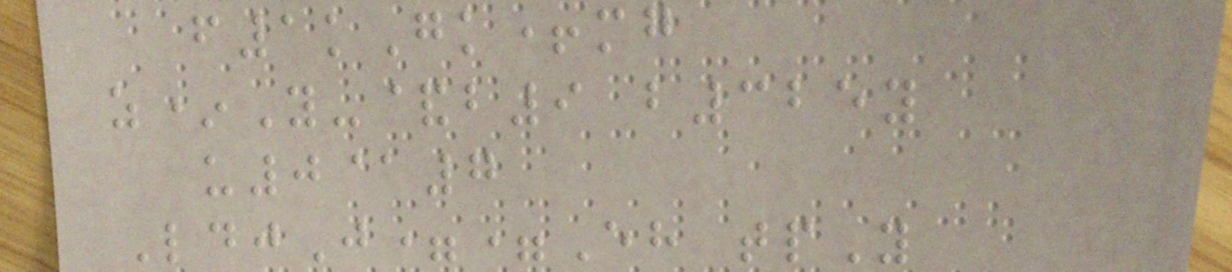f1kGk+mg
z*Y-&b9 b325y
u0@7
LdjJ==Eh tpY
